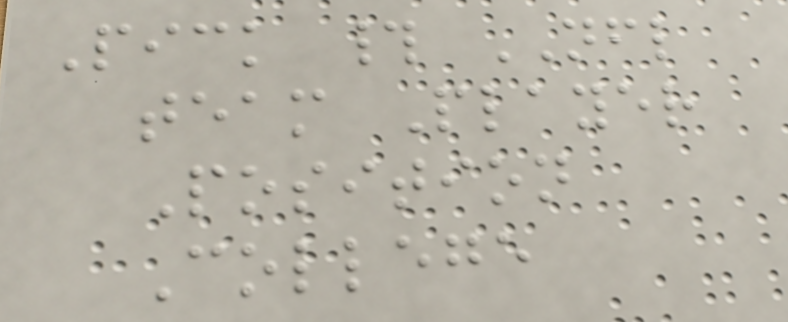Pick # NFL
team Player
Position
College
